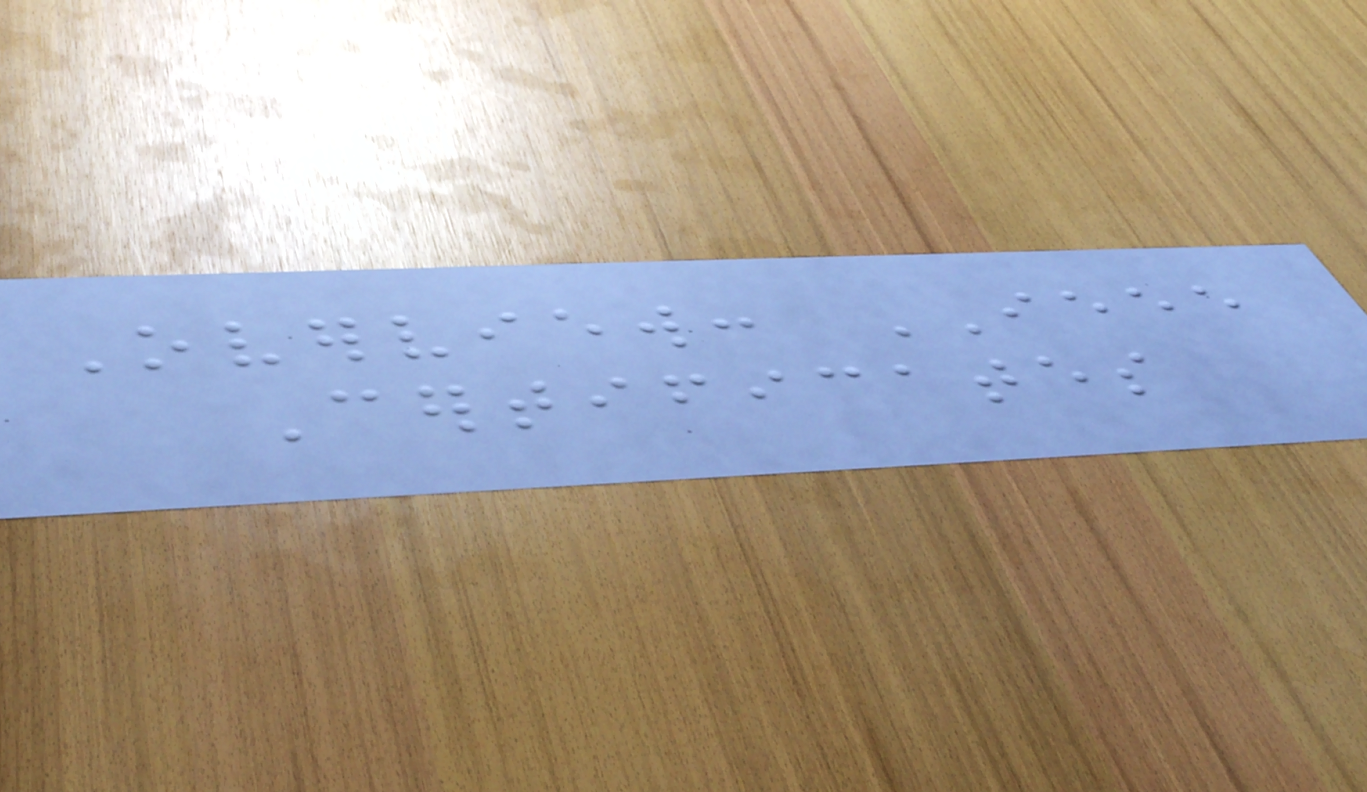Overview: IEEE
Certificates
